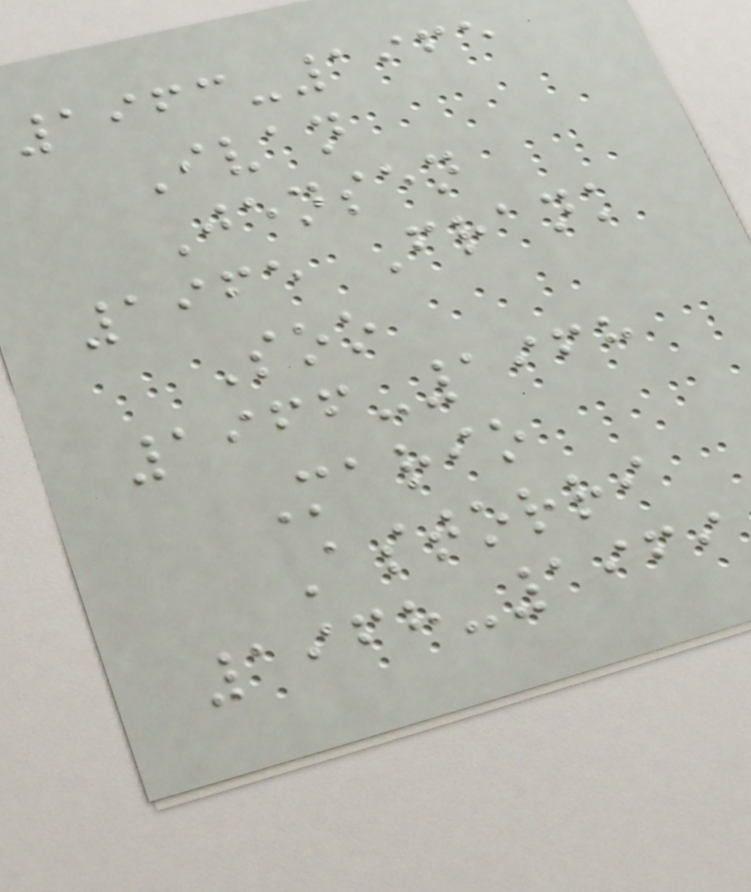1963-1965
Ivan
Jensen
1965 Frank
Soo
1966-1968
Mario
Astorri
1968-1969
